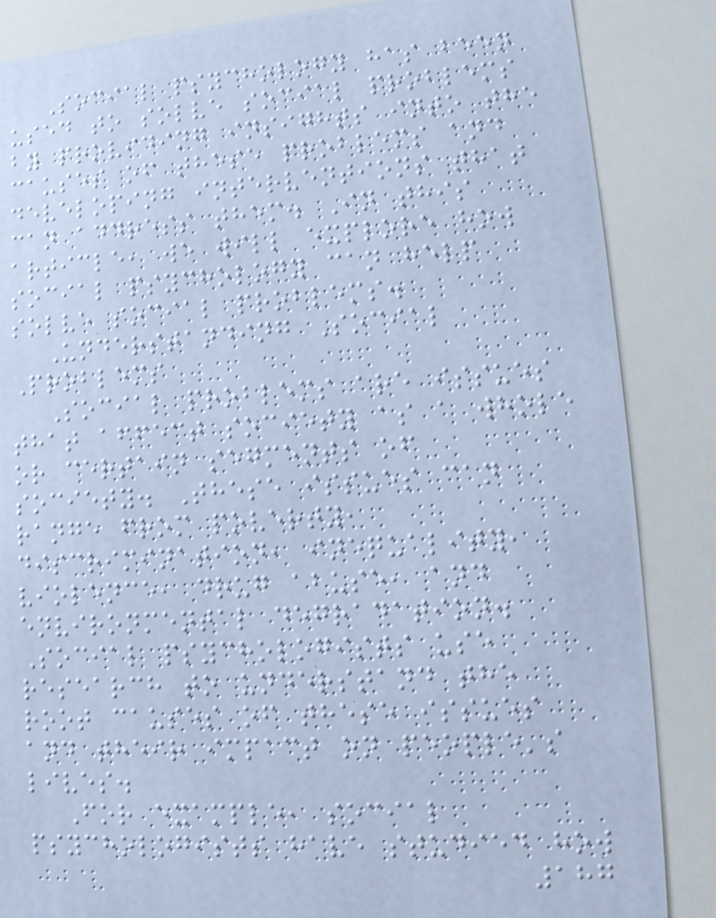Social psychology has been
used to solve social problems
by providing insights into the
causes of these problems and
developing interventions that
can address them. In this
article, we will explore how
social psychology can help
solve social problems.
Understanding Social
Problems
Social problems are issues
that affect society as a whole
or certain segments of
society. These issues can
range from poverty,
discrimination, inequality,
violence, drug abuse, and
environmental degradation.
Social psychologists use
research to understand the
root causes of these issues
and their impact on people's
lives.
For example, social
psychologists have studied how
187
